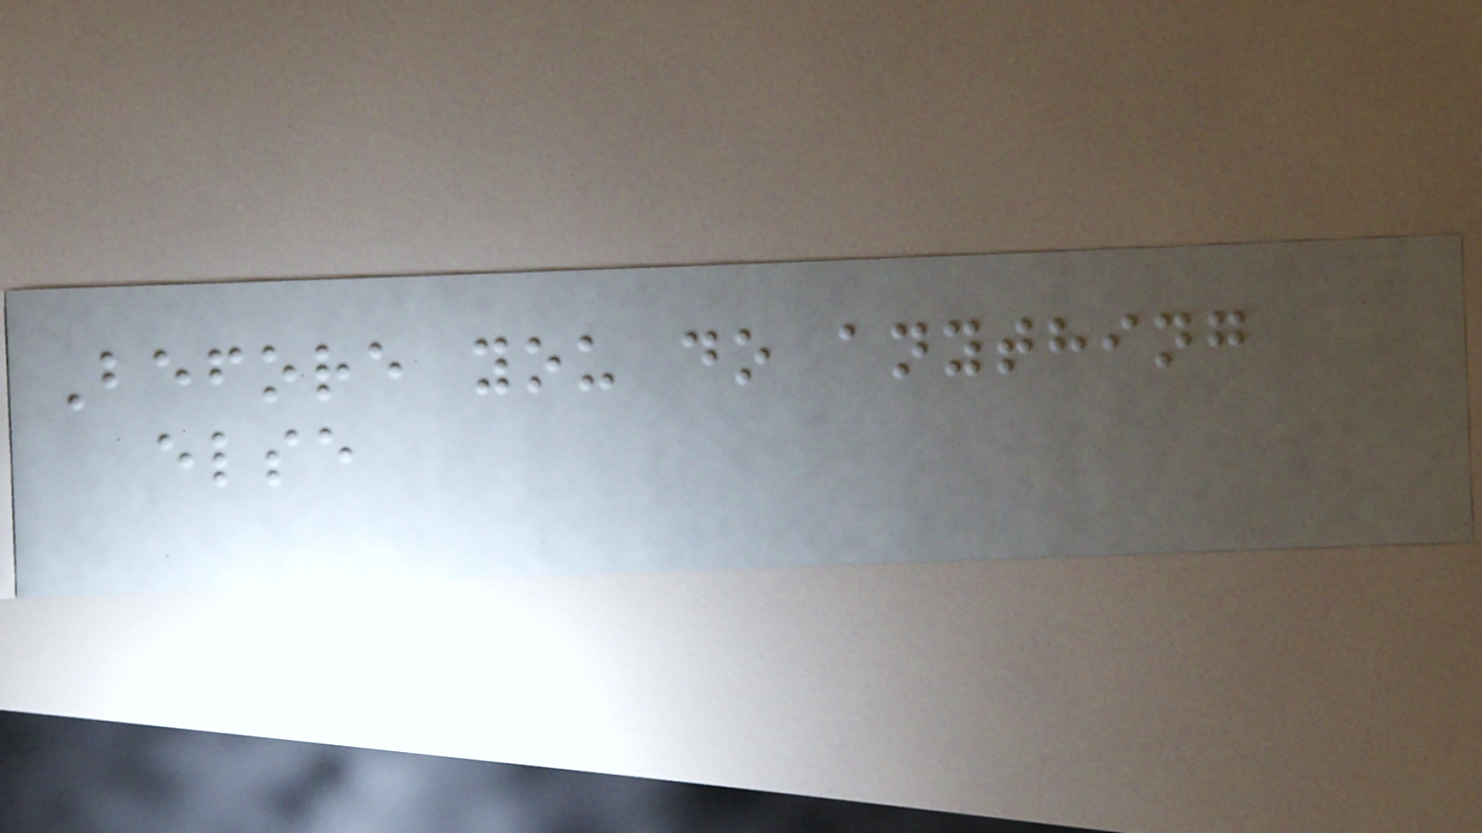Before you do anything
else
